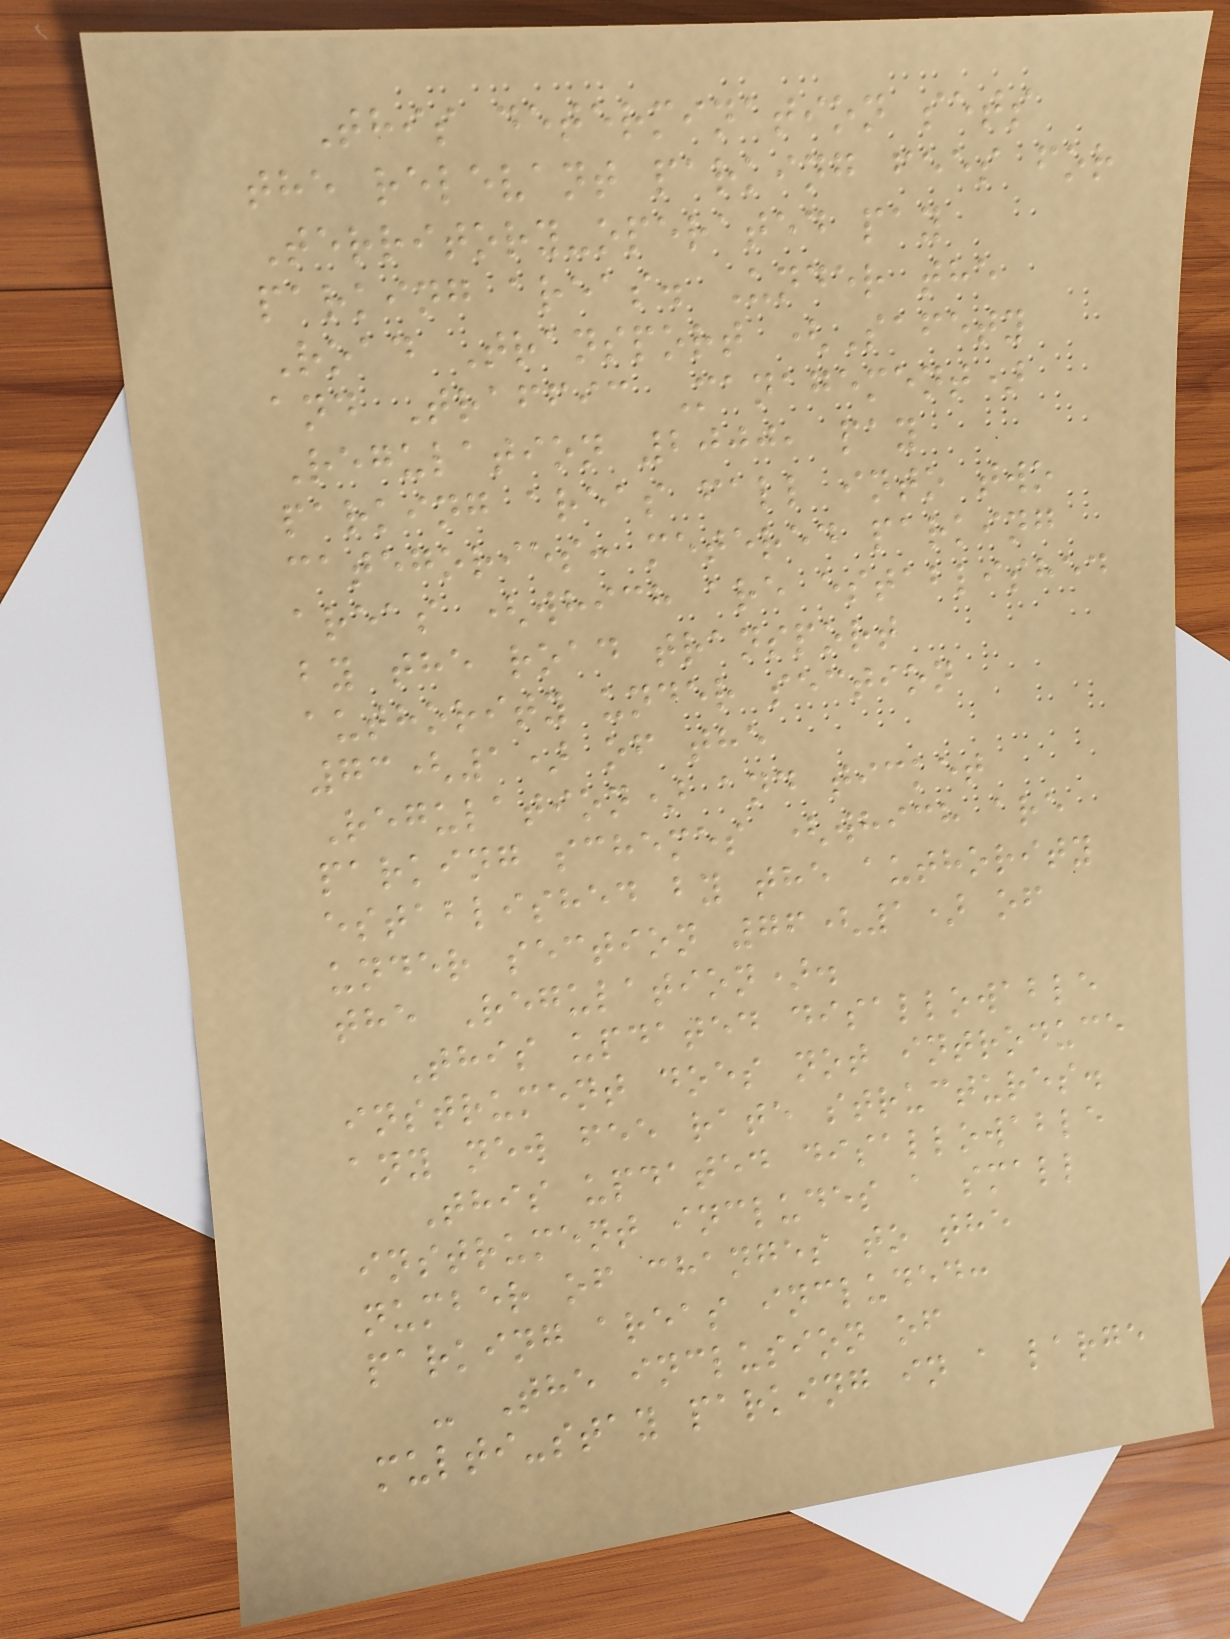This determination sets
the relevant parking fees for
Territory-operated pay
parking areas. Under the
Road Transport (Safety
and Traffic Management)
Regulation 2000, pay
parking areas fall into two
categories: metered parking
areas (which are established
by the road transport
authority under section
73(1) of the
Regulation) and ticket
parking schemes (which are
established by the authority
under section 76(1) of
the Regulation).
This updated disallowable
instrument does not introduce
any new fee rate structures.
This updated disallowable
instrument includes a small
number of changes to the
parking areas included:
- The inclusion of
multi-stay parking in a large
